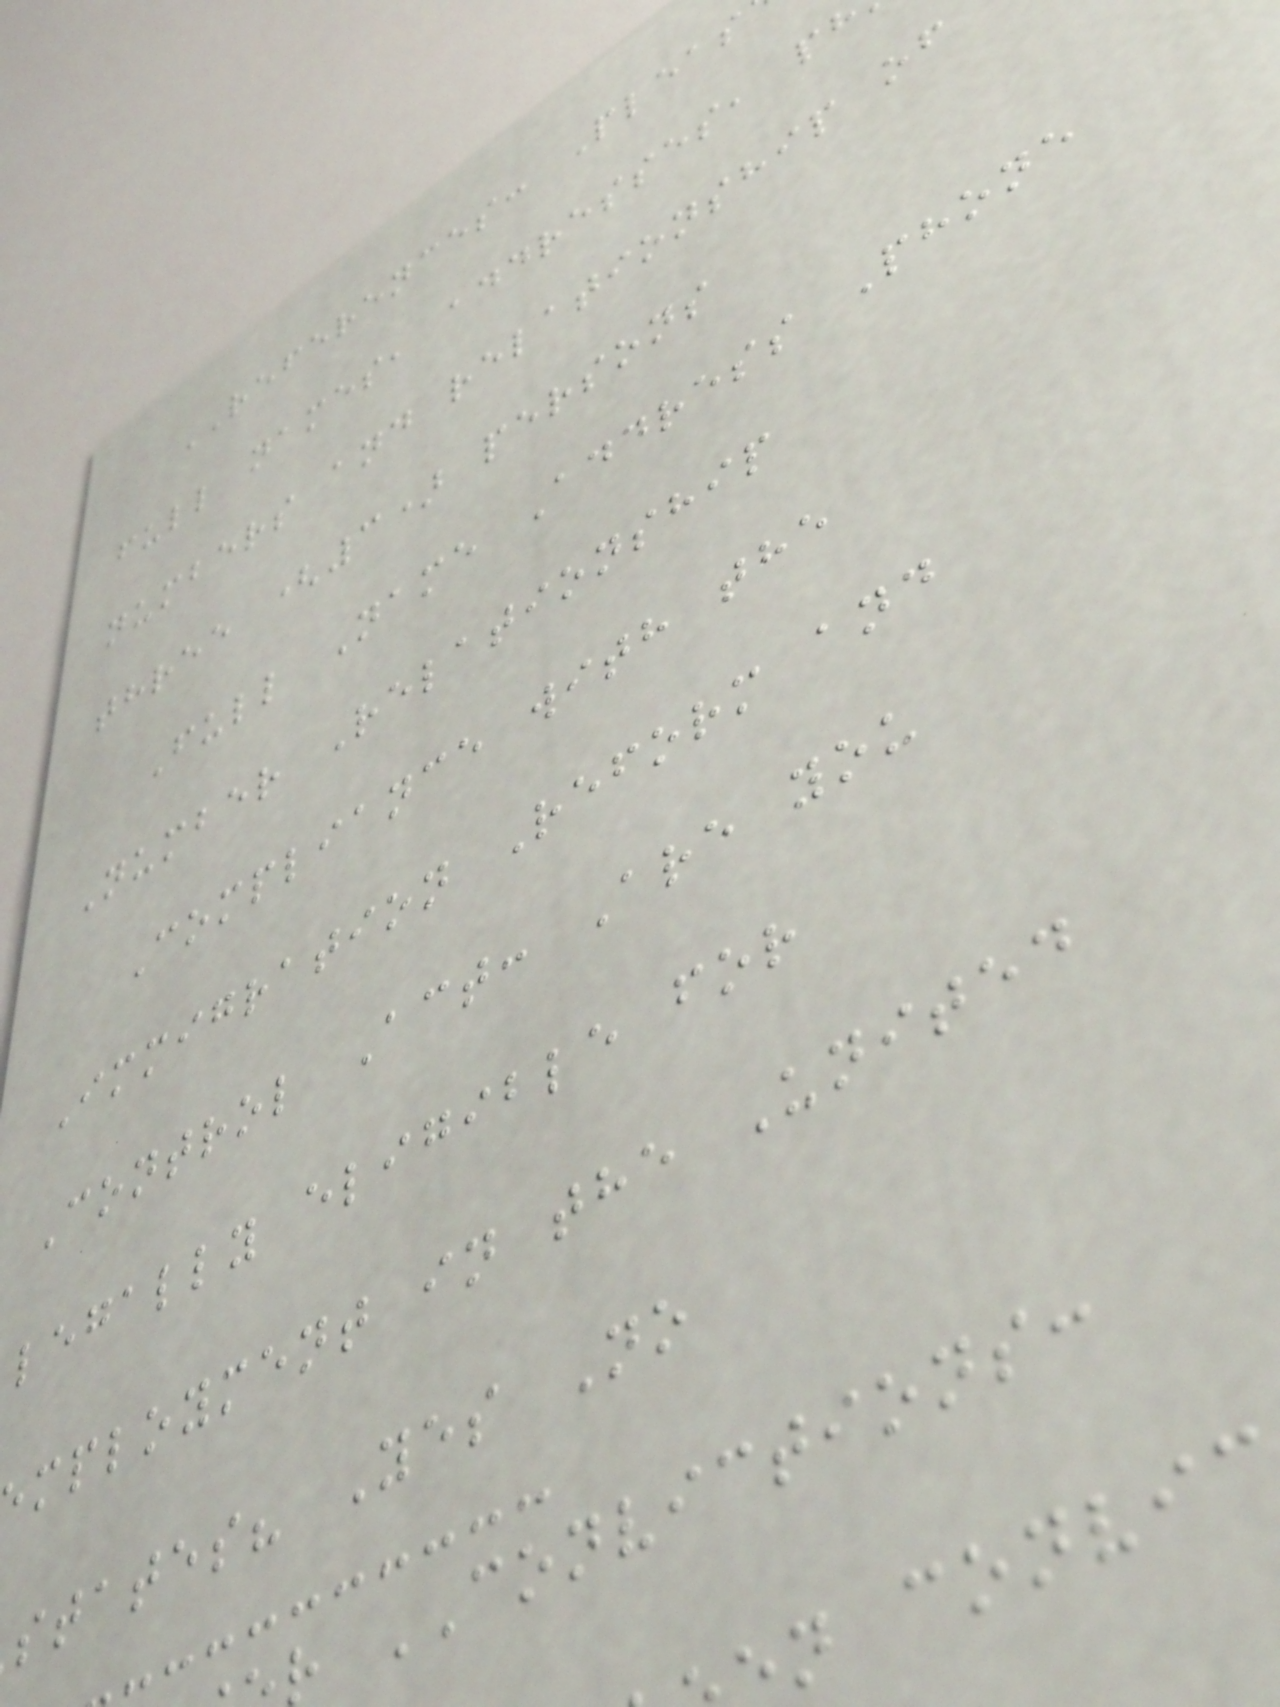REFERENCES: Pleas
full names, addresses, ph
numbers and relationship of
three (3) persons
Full Name Address Phone
Number Relationship
Compliance with the
Immigration Reform and
Control Act: Are you
legally eligible for
mployment in the United
states? Yes No
r CONVICTIONS:
n convic
